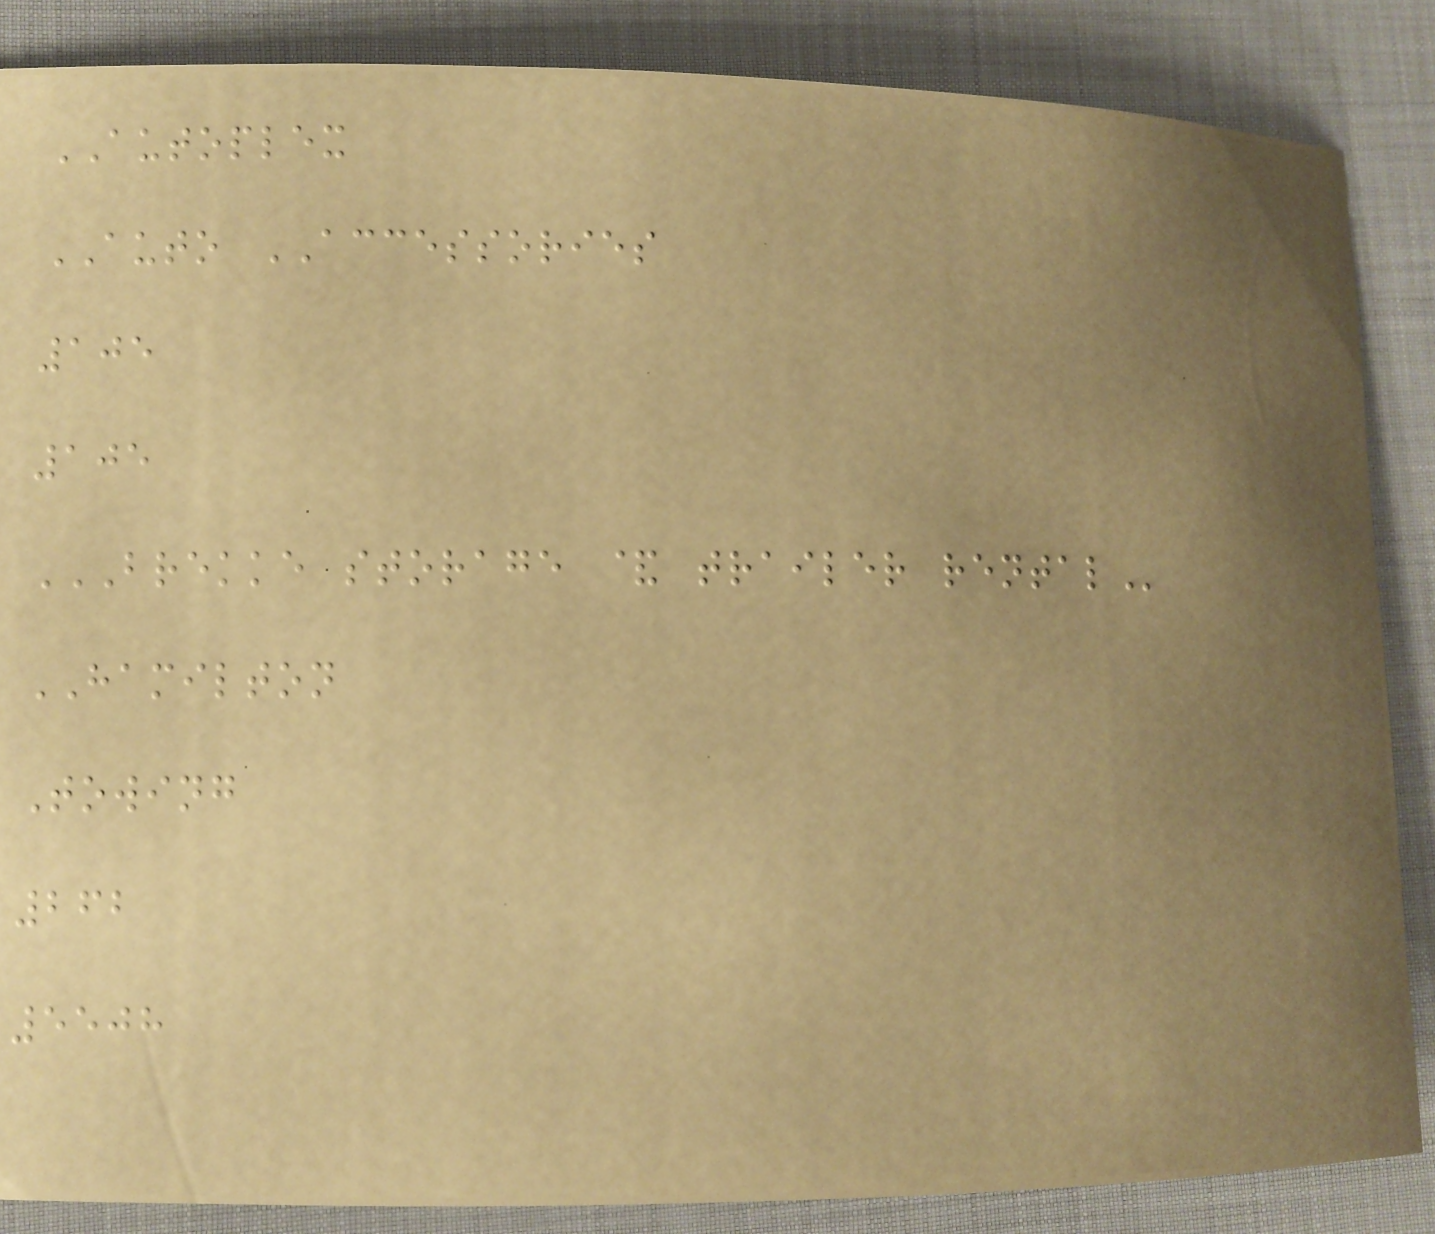AUTOPLEX
AUTO ACCESSORIES
105
105
BREKKE STORAGE & TRAILER RENTAL
HAMILTON
Towing
262
5508
